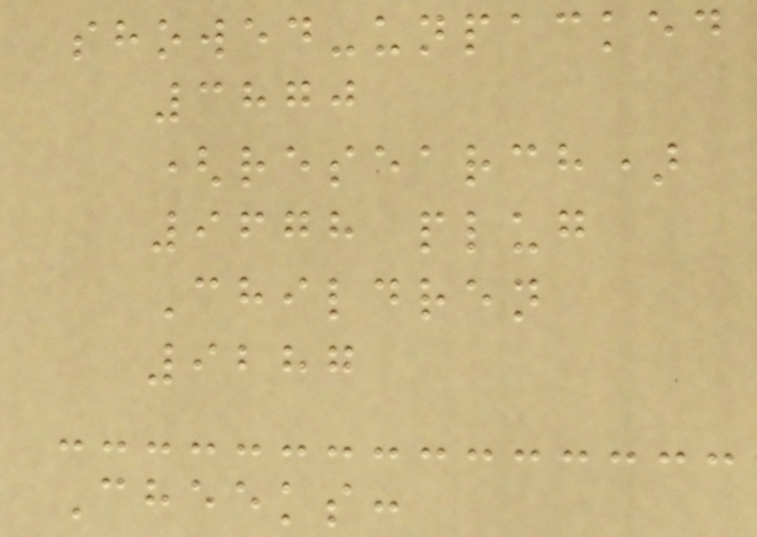showed-unpacked
3870
(research)
9678 plug
Children
9287
Cheeks:
